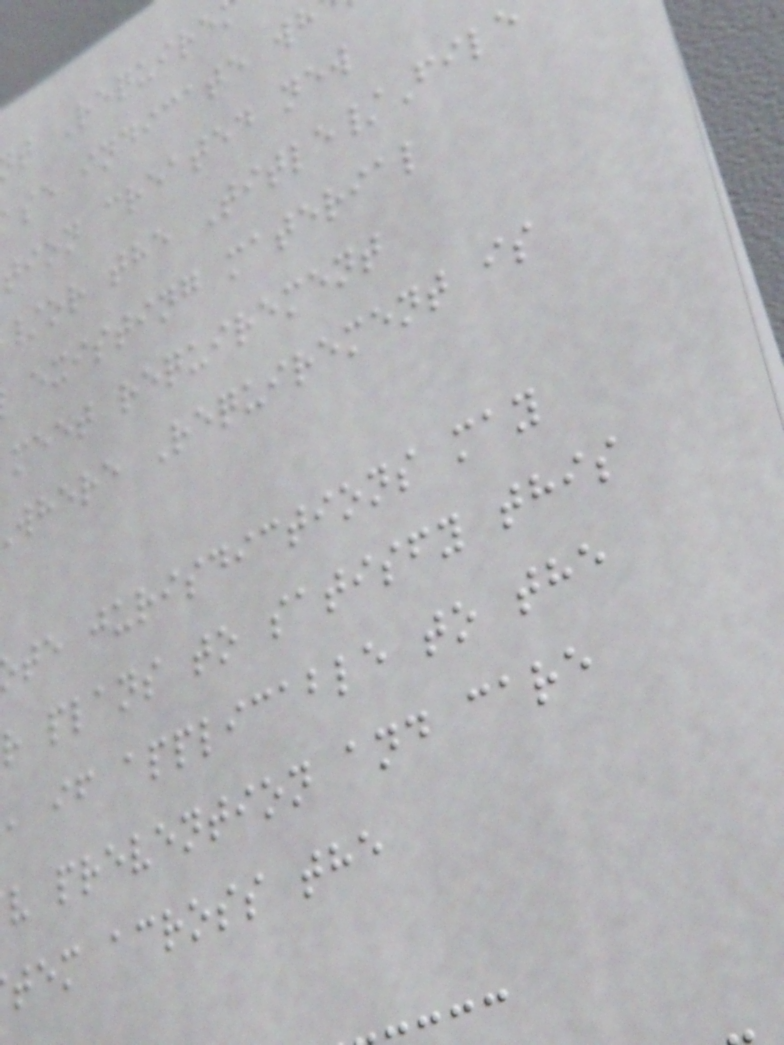t Require
ase indicate wh
tion created new
/or the Title/File
existing material
meet requirement
where Requirement is
te jurisdictions may
r plans to satisfy this
, if applicable to the
v prevention and care
tem across the
